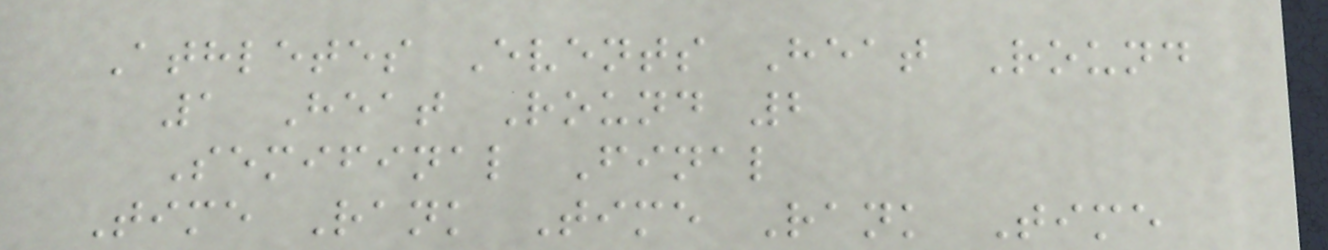Athletes Events Heat Round
1 Heat Round 2
Semifinal Final
Time Rank Time Rank Time
